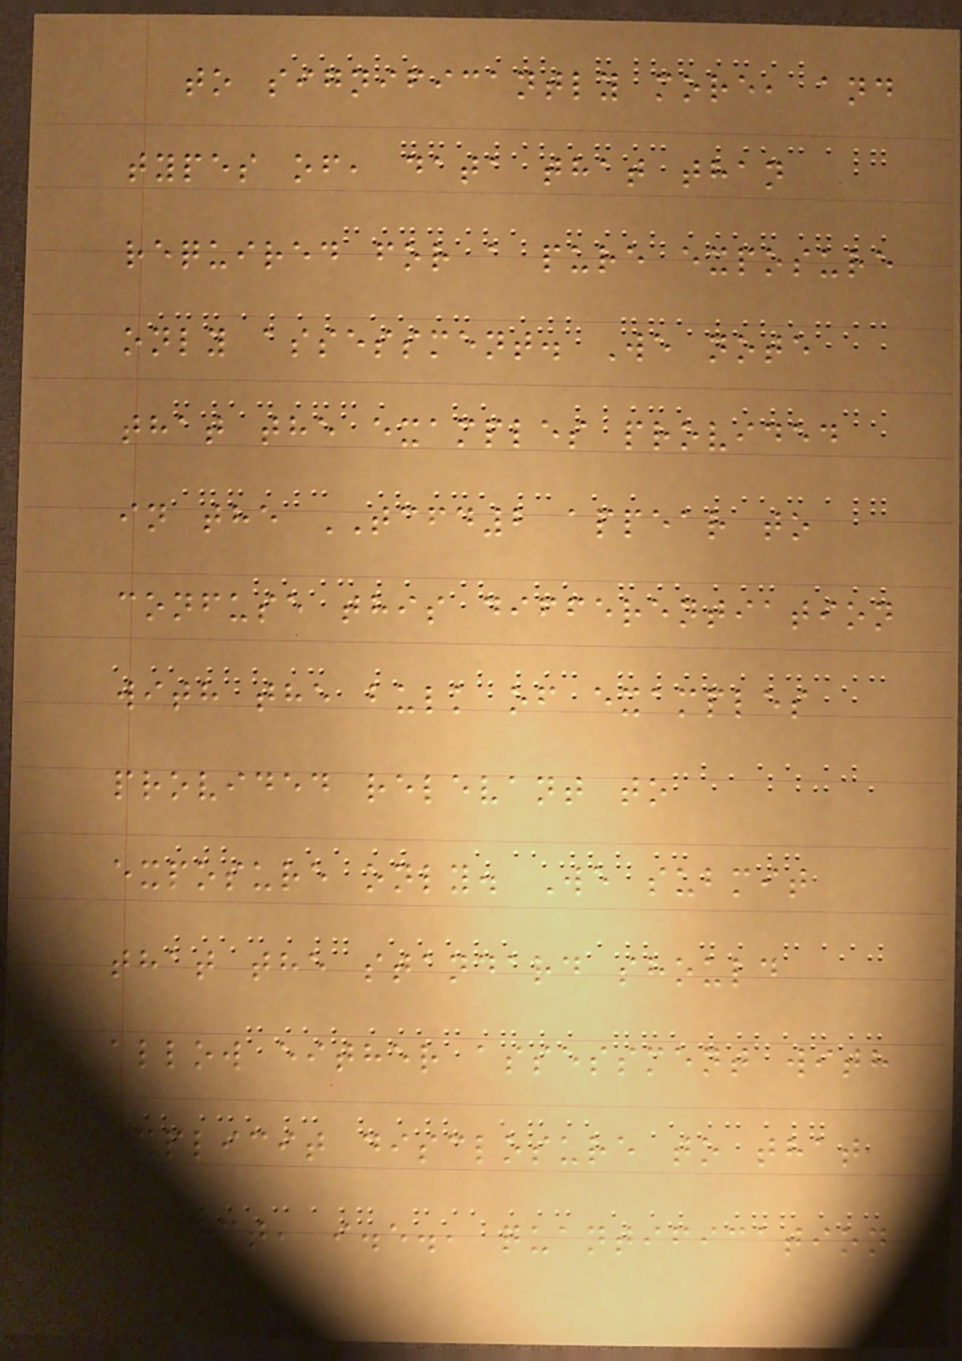to significantly more, and
types of, data that than
required for a pure exposure
only assessment. We note
that the examples provided
in the TCFD2 appear to
confuse this differentiation
with the bulk of examples
provided relevant to
exposure only. We submit
that the standard should
allow either assessment with
explicit disclosure to that
effect, i.e., quantification
